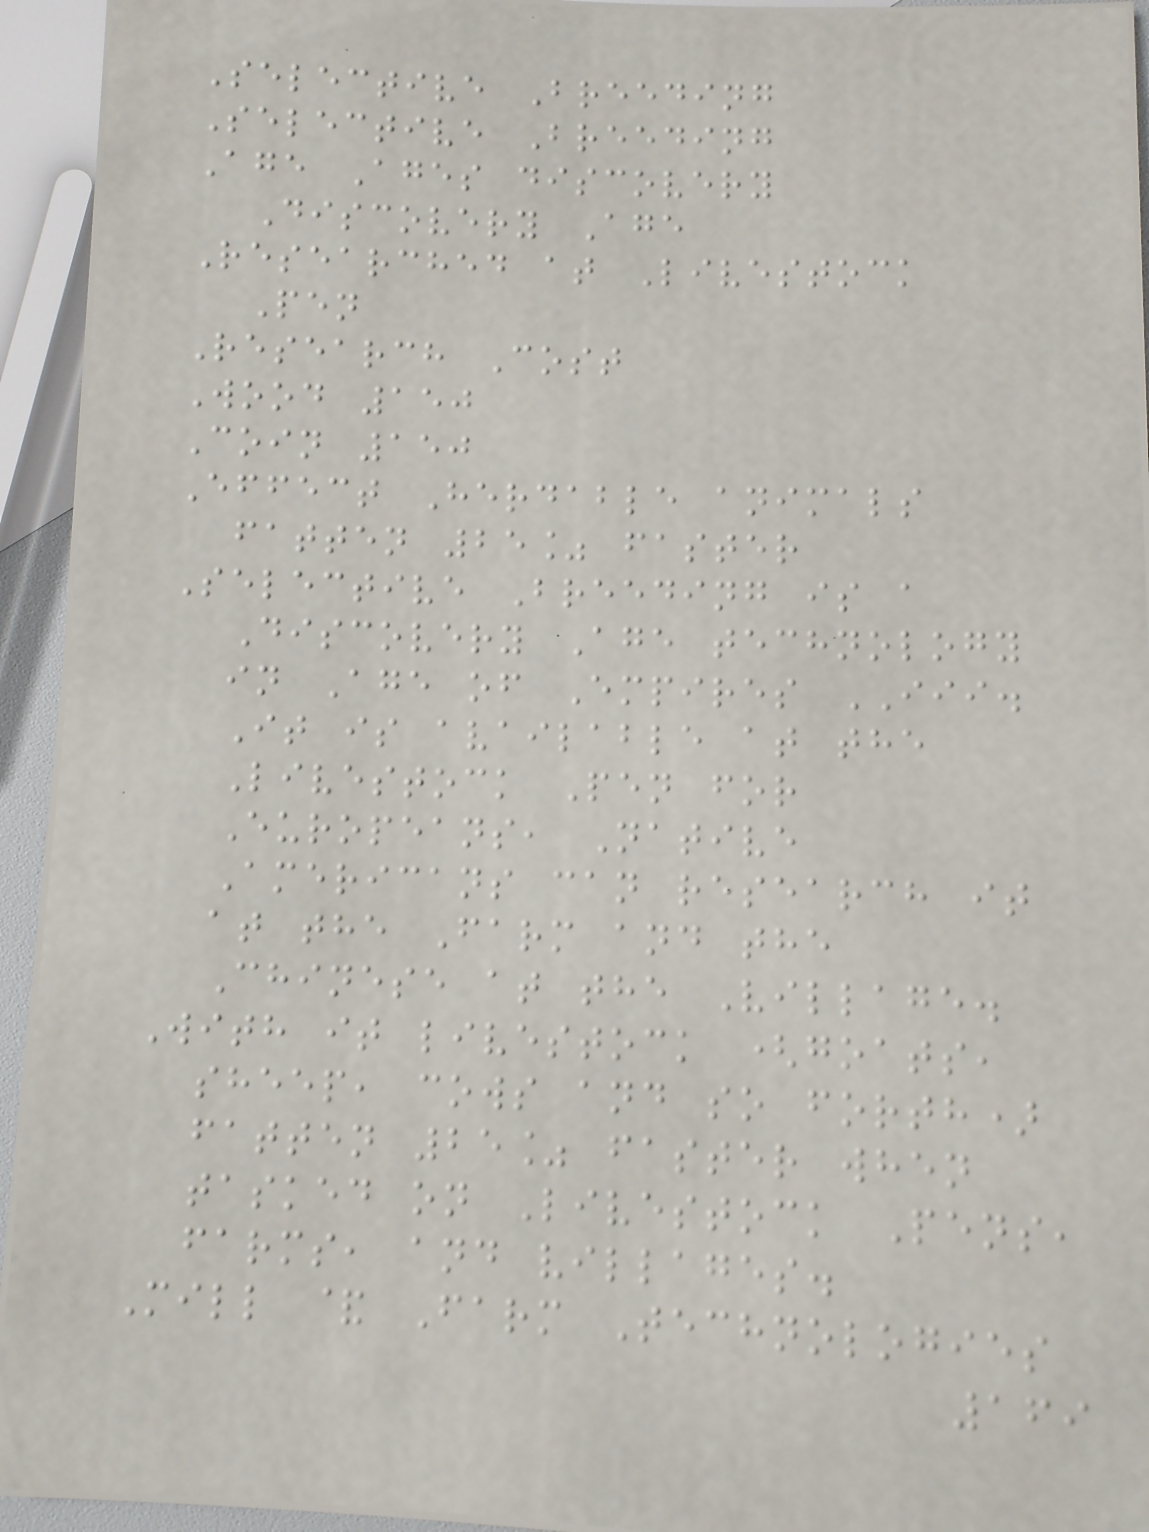Selective Breeding
Selective Breeding
Age Ages discovery
Discovery Age
Researched at Livestock
Pen
Research Cost
Wood 150
Coin 150
Effect Herdable animals
fatten 25% faster
Selective Breeding is a
Discovery Age technology
in Age of Empires III.
It is available at the
Livestock Pen for
Europeans, Native
Americans can research it
at the Farm and the
Chinese at the Village.
With it livestock (goats,
sheep, cows and so forth)
fatten 25% faster when
tasked on Livestock Pens,
farms, and villages.
Mill & Farm Technologies
169
